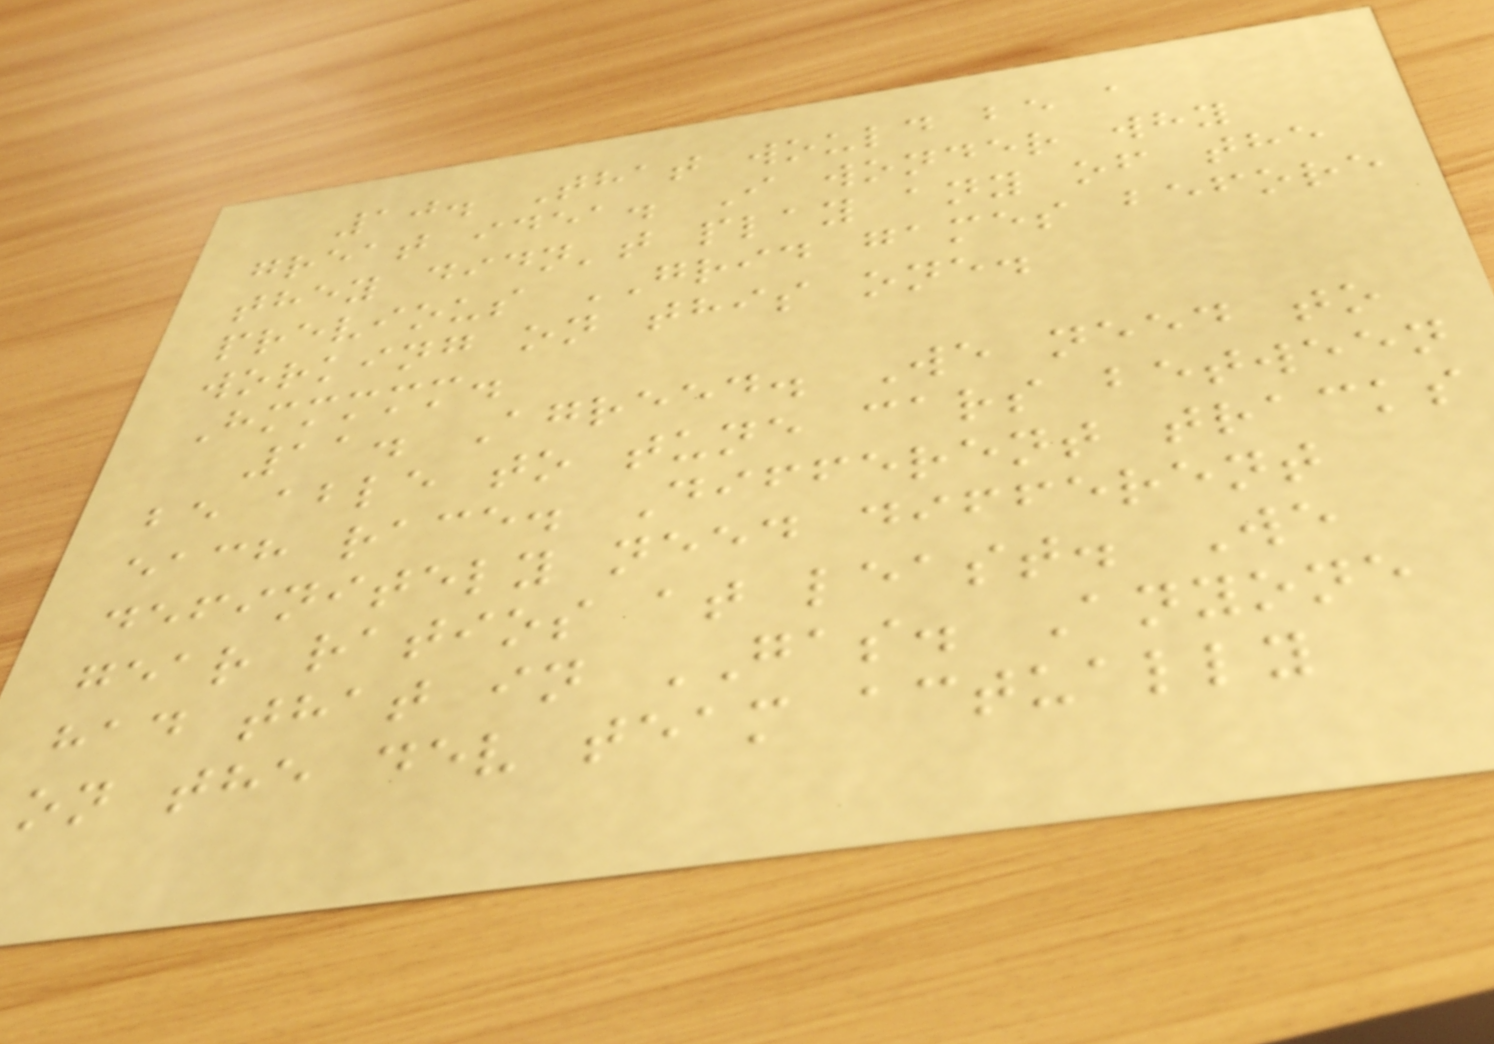10. That would be a
great idea. I wonder why
they didn't play any of the
previous GRID games before
working on this one.
Hmmmmm.
11. Agreed. We need to
be able to tune cars between
each race. Different tracks
definitely need different
gear ratios at least. We
had that in GAS. Anyone
on the dev team actually
